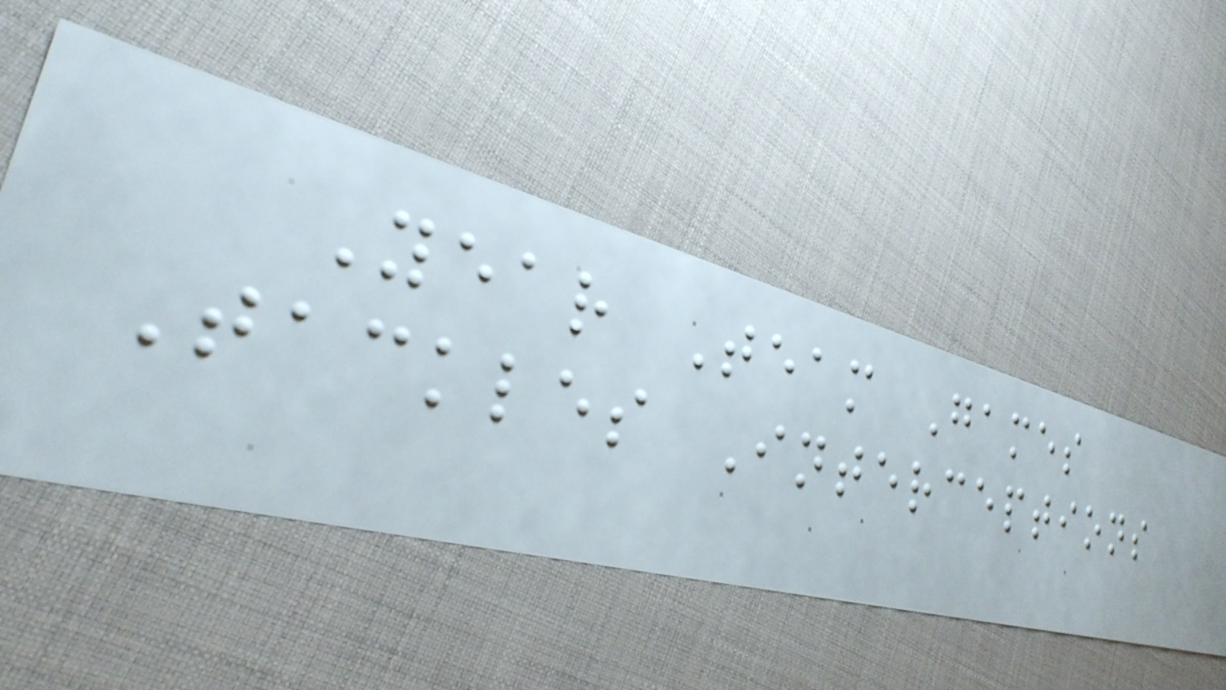Year Team Games
Tackles Interceptions
